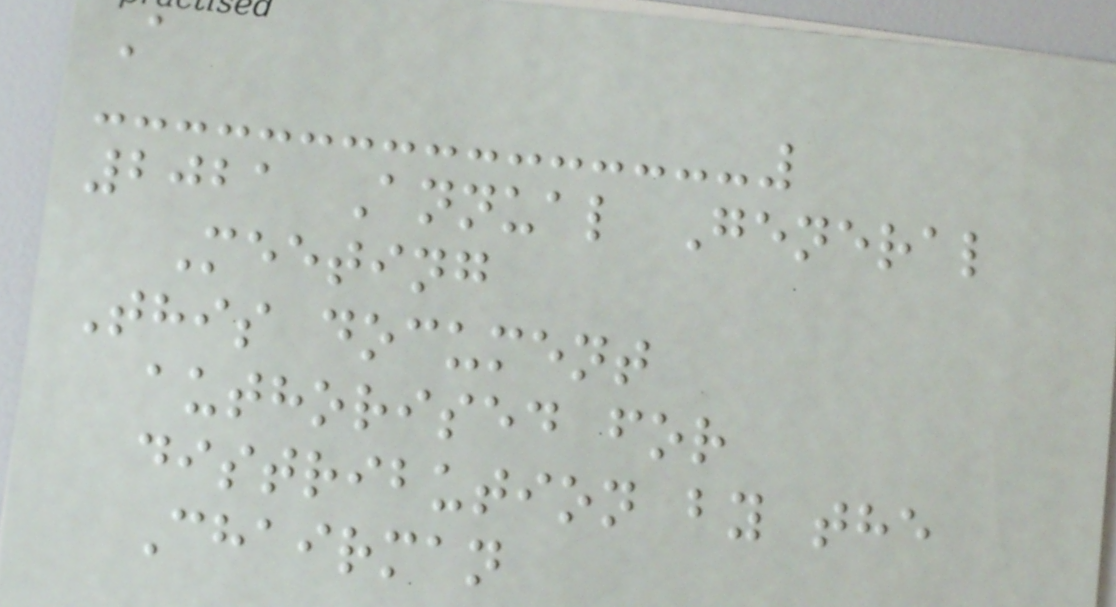A
2021 Annual General
Meeting
This document
authorised for
distribution by the
Chairman
